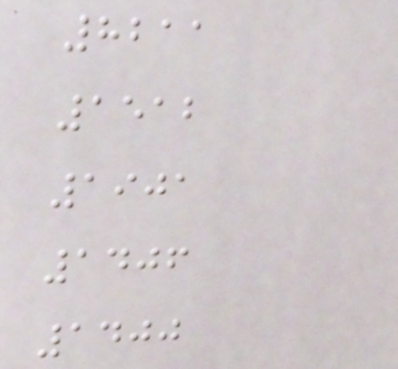8211
1512
1901
1406
1400
